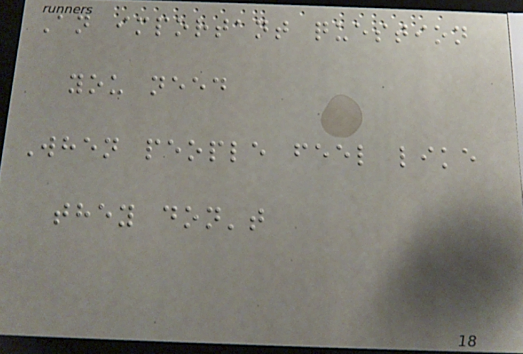An important question
you need
When people feel like
they don't
